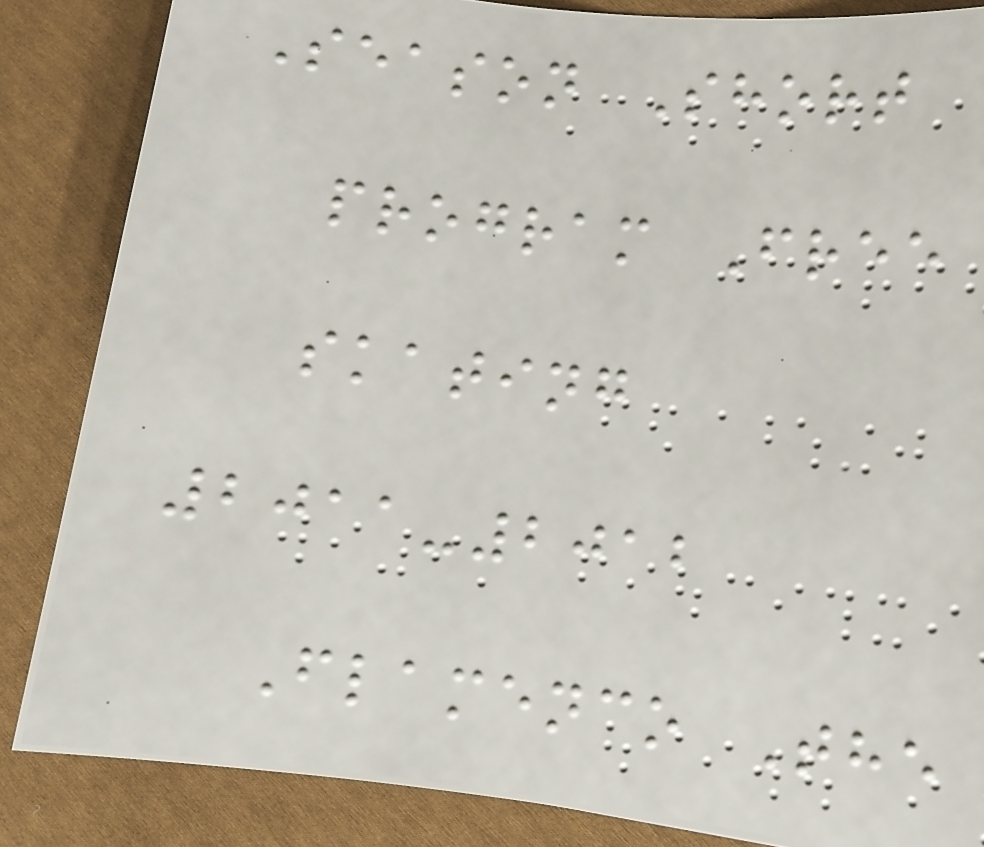Season Short
program Free
skating
2011-2012
Flamenco The
